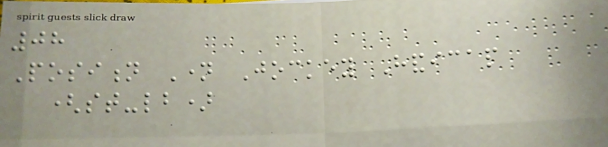08
Position Name Jockey Handicap
(st-lb)
